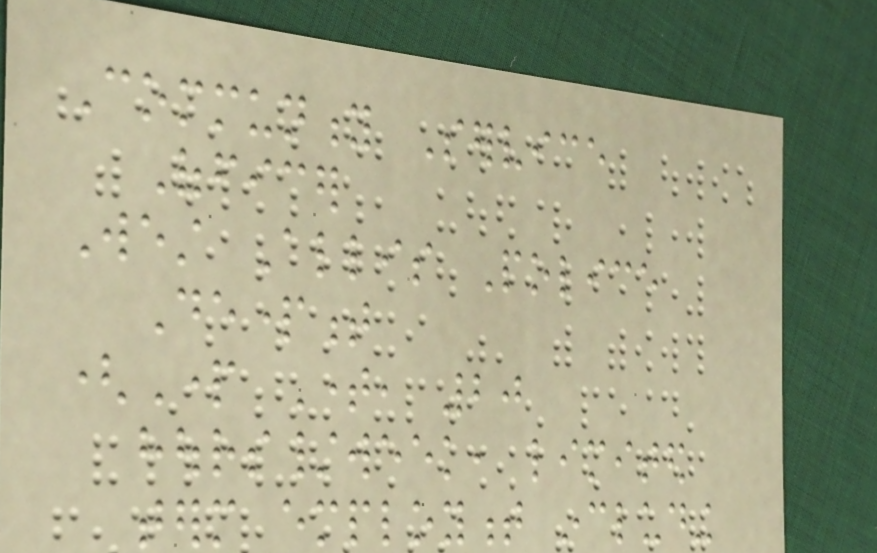Community Service
Officer
West Allis Police
Department
(Part Time, 20
hours/week, limited
term employment including
